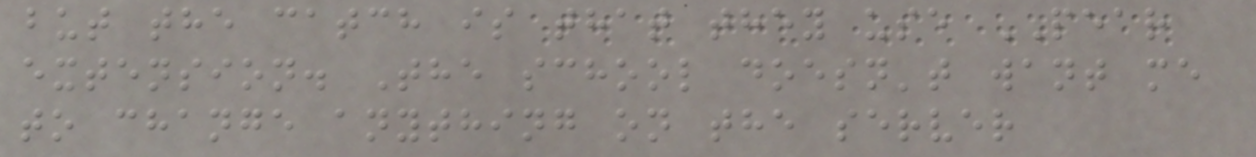but the catch is that they use PEAR
extension. The school doesn't want me
to change anything on the server
